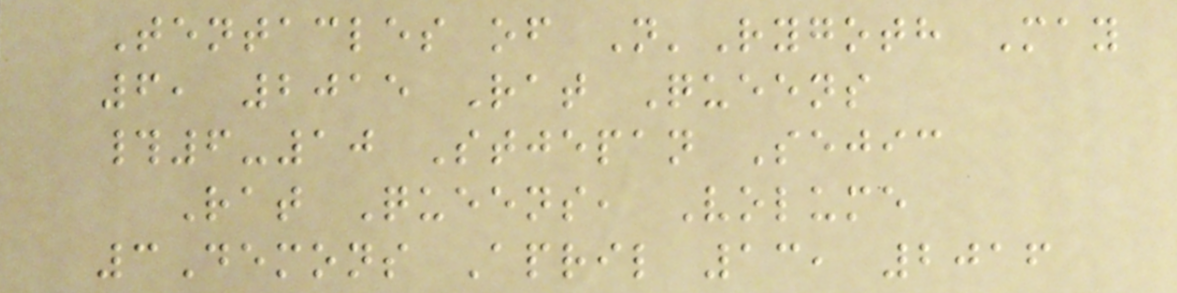Tentacles of N'Rygoth May
6, 2015 Rat Queens
#6-10 Stjepan Sejic
Rat Queens, Volume
3Demons April 13, 2016
